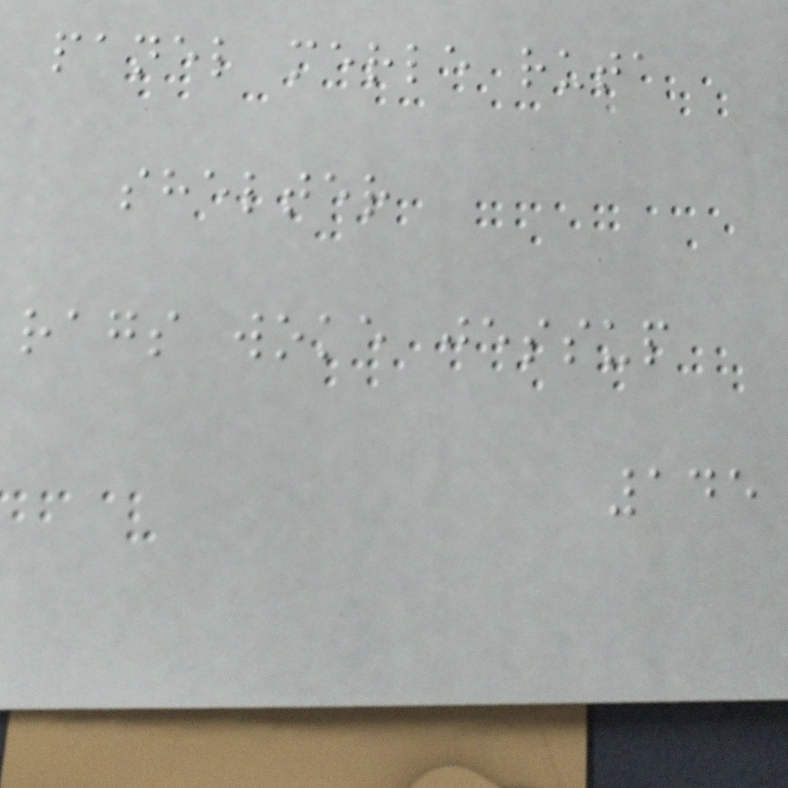panel merle ruta
shelter
rags woke jessup
145
